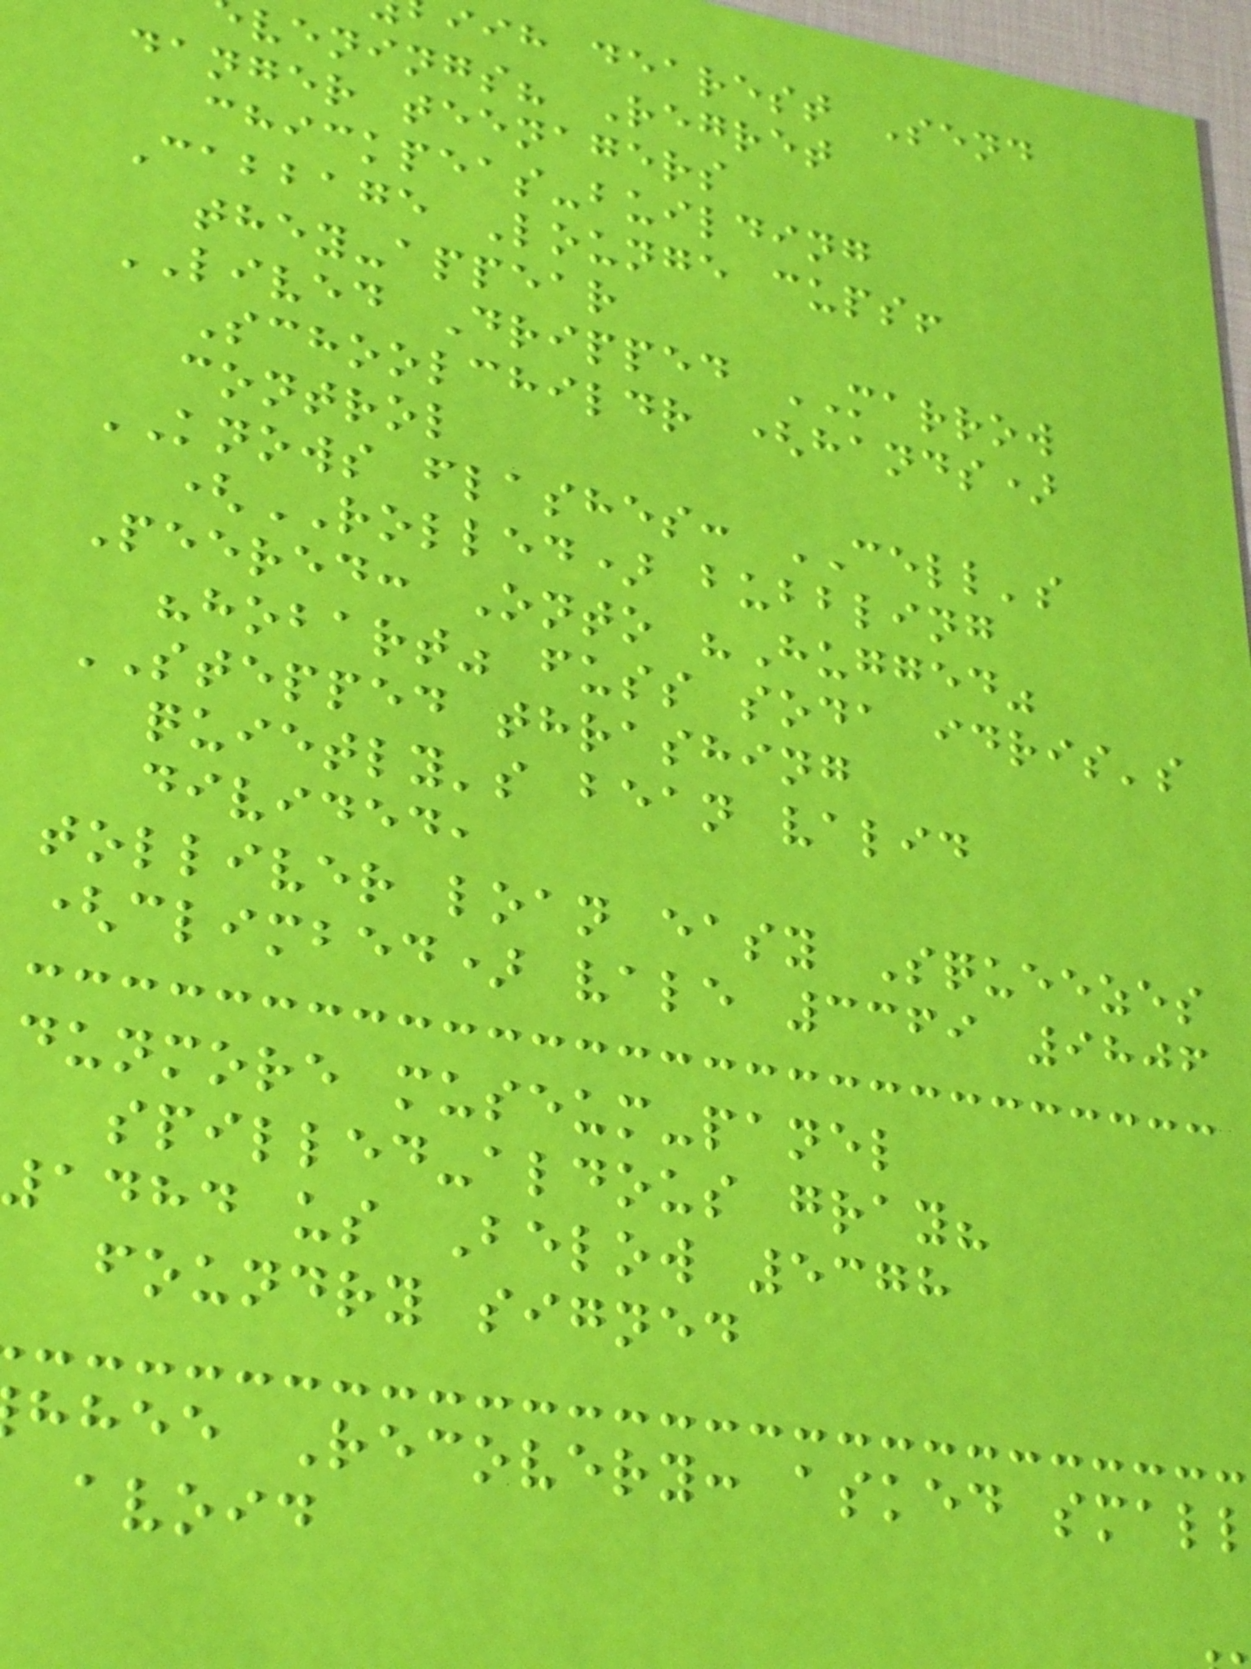iih dearest Send
venings? Regret
danger teenagers
chickpeas-building
Cabbage Lounge cups!
they-appear
LIVED Dripped MARROW
Schoolchildr (hands)
control
KNOWS flashes: CELL's
(ROLLED) bubbling
Peered: Onto "Hugged"
"hobart" fuss soda idris's
STEPPED thrashing
quietly's bean valid
divided,
tolliver loan easy Squeezes
(climbed) vale 3369 9806
dunmore museum-panel
spilled-aldous gray?
1484 us Below 5378
foundry signed
hhee Recovery: asked small
avoid
